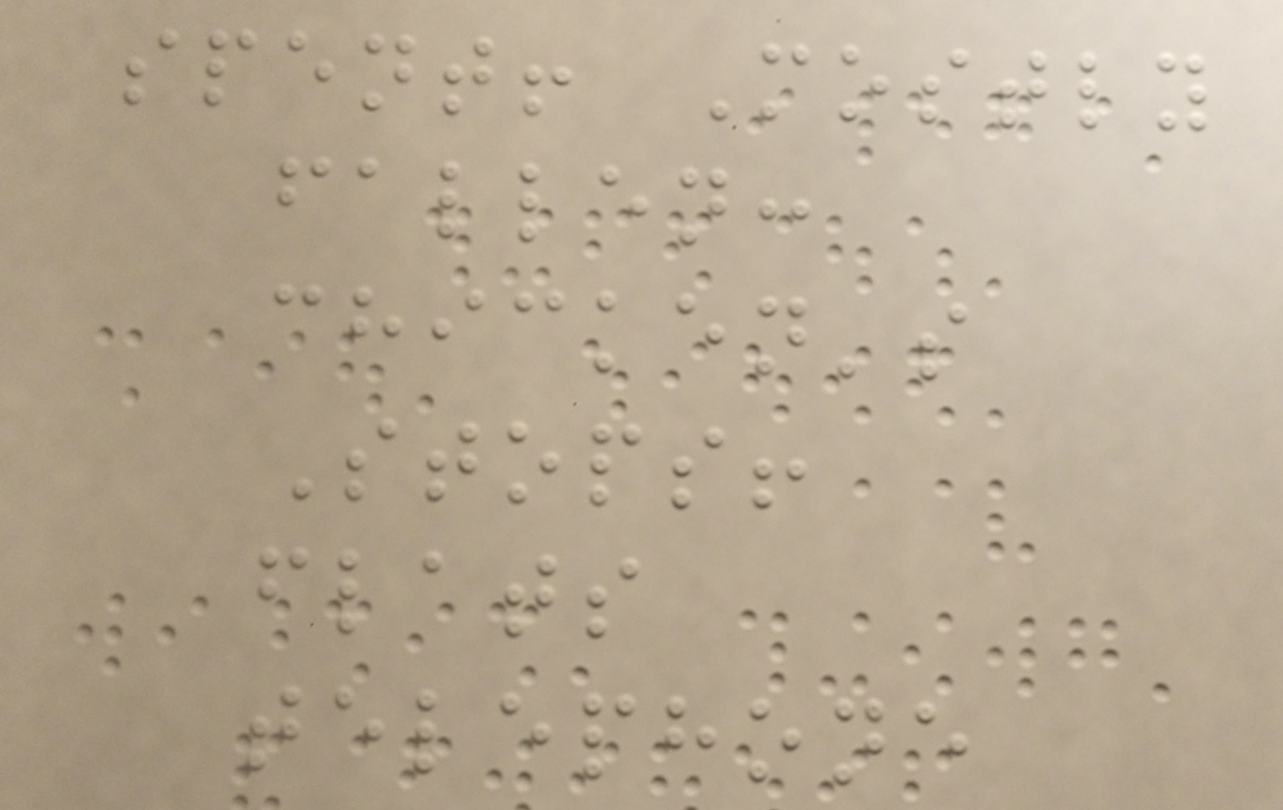spent! Mostly
fallen:
chicken's
Stops!
flats
telephone
